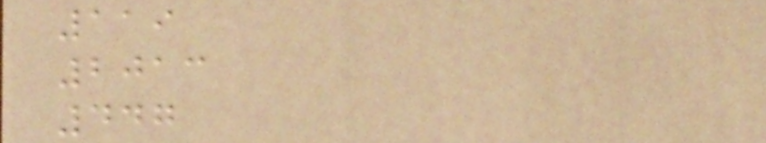119
2013
447
